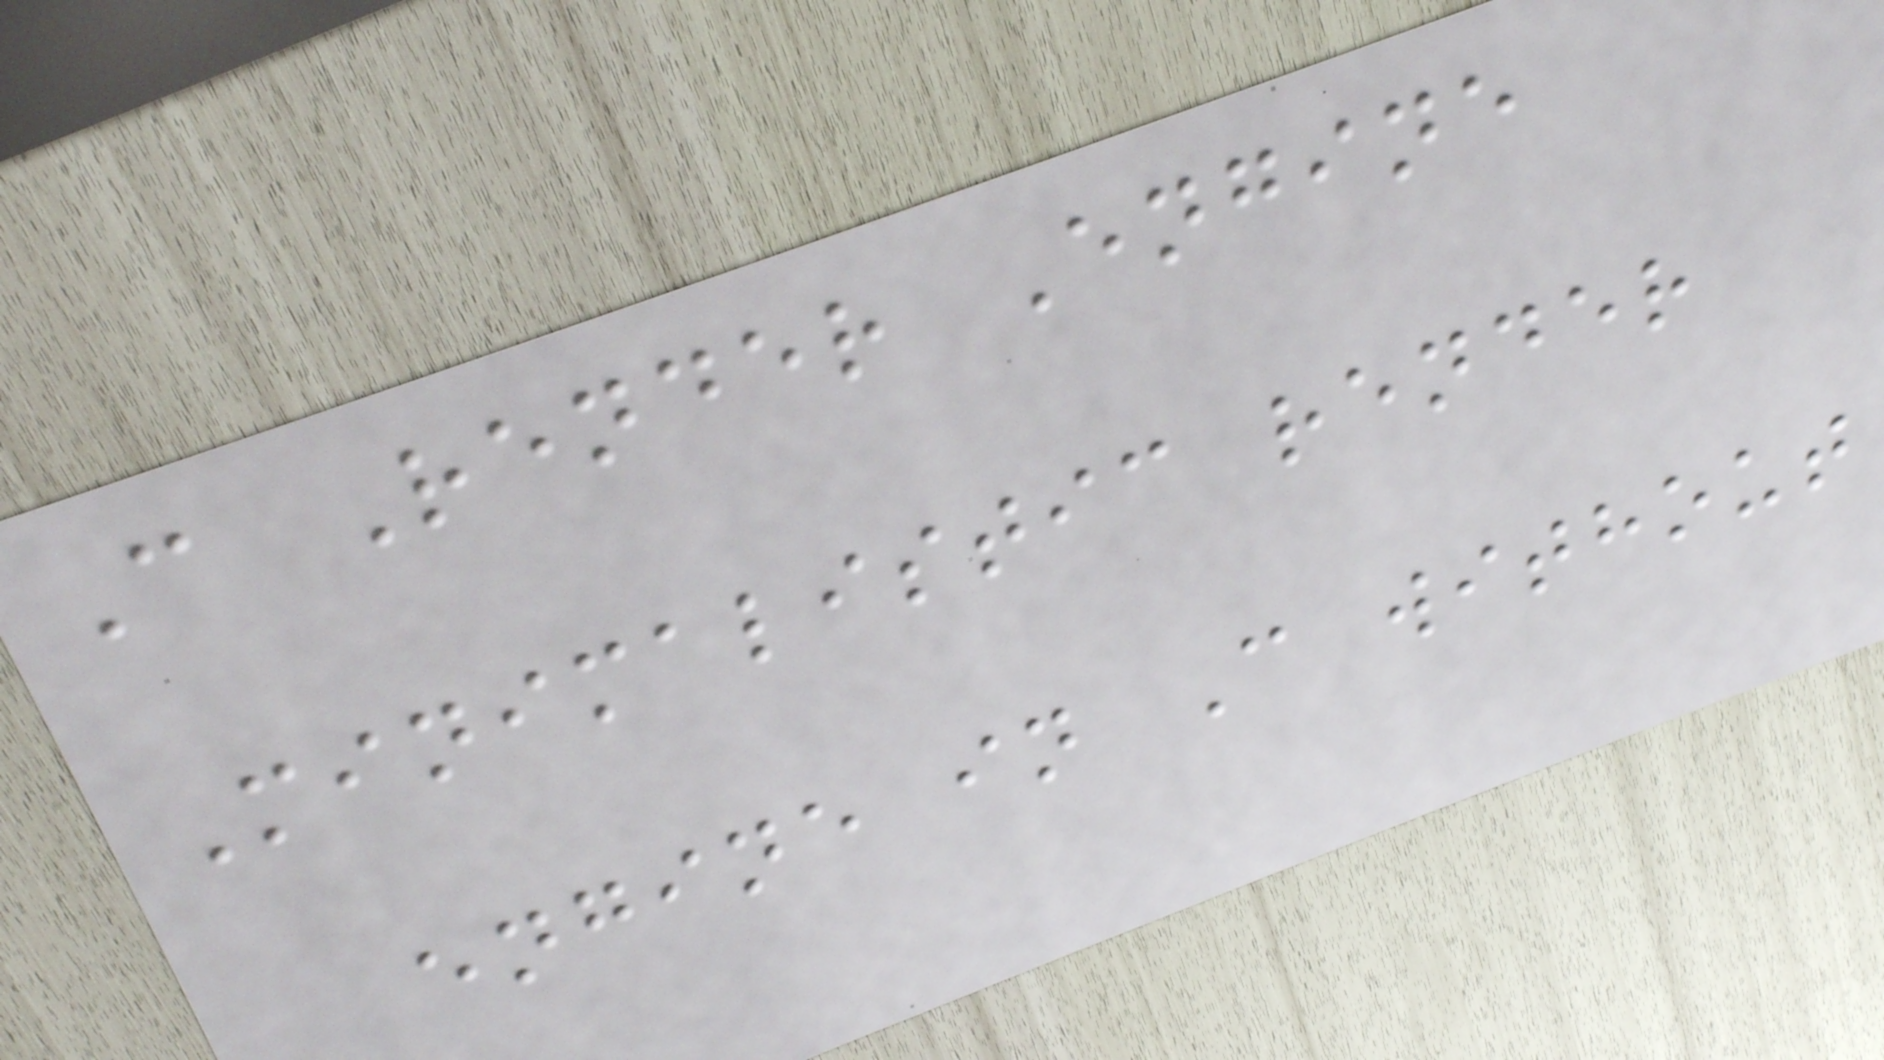C Render Engine
Minimalistic render
engine in C without
